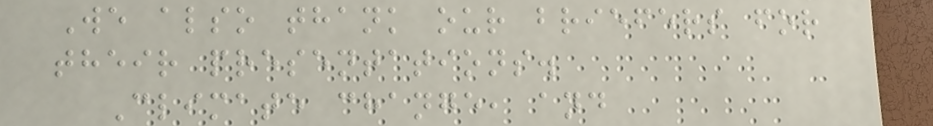We also thank our briefers for
their presentations.
Climate change, and
